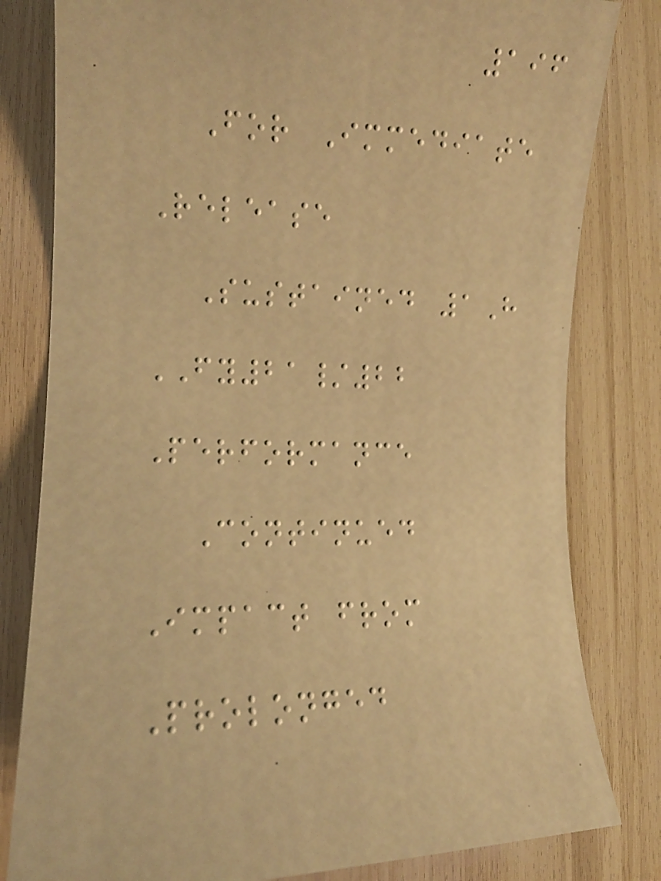196
For Immediate
Release
Sustained 1H
FY21/22
Performance
Continued
Impact from
Prolonged
